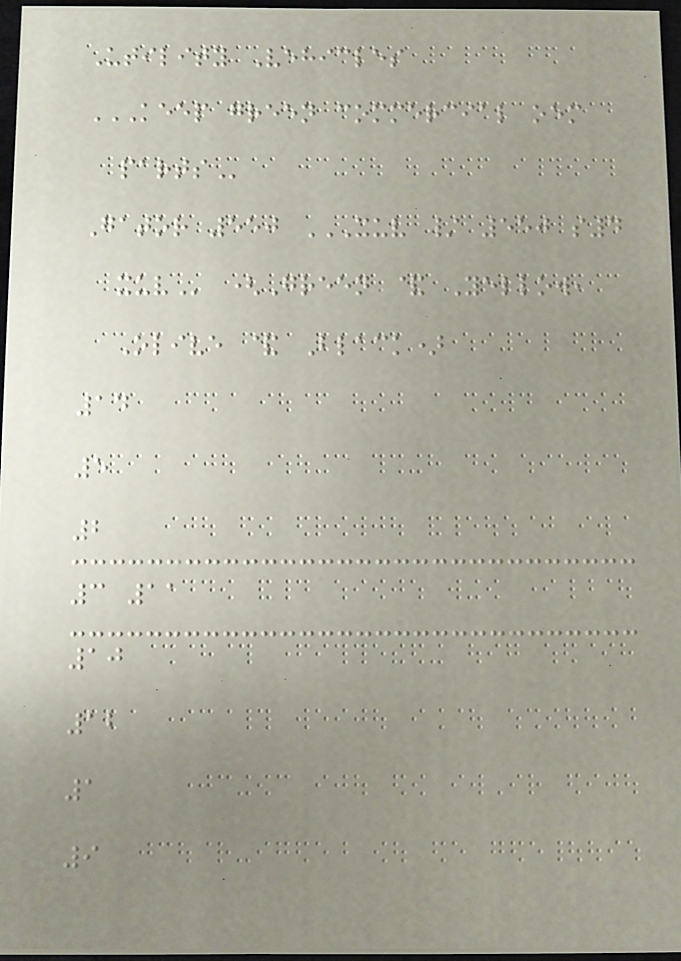Utility Vehicles
KEEP GREEN COMMERCIAL OEM
PARTS
Gator 550 XUV / 550 S4
XUV (Green & Yellow,
Olive & Black)
14
5
2
3 11
10
12
1
9
